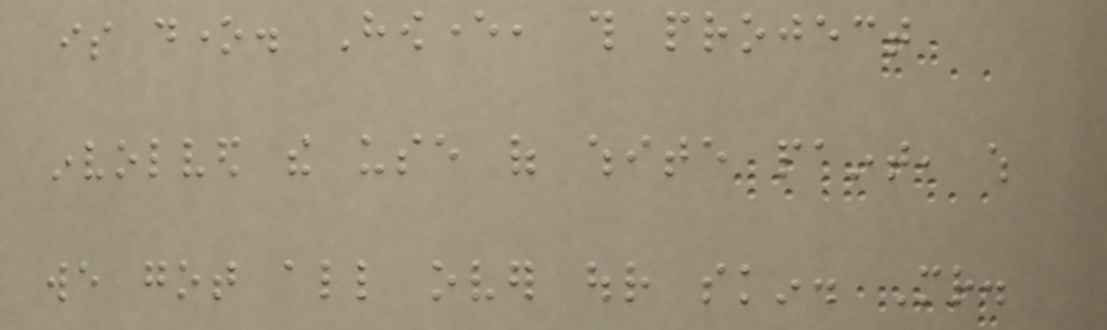is done. However, this project
involved the use of white paint, which
we got all over our skin. Mr.
